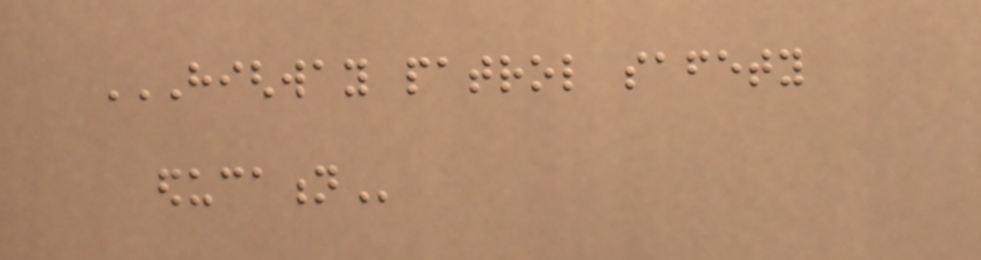HIGHWAY PATROL SAFETY
EDUCATION
